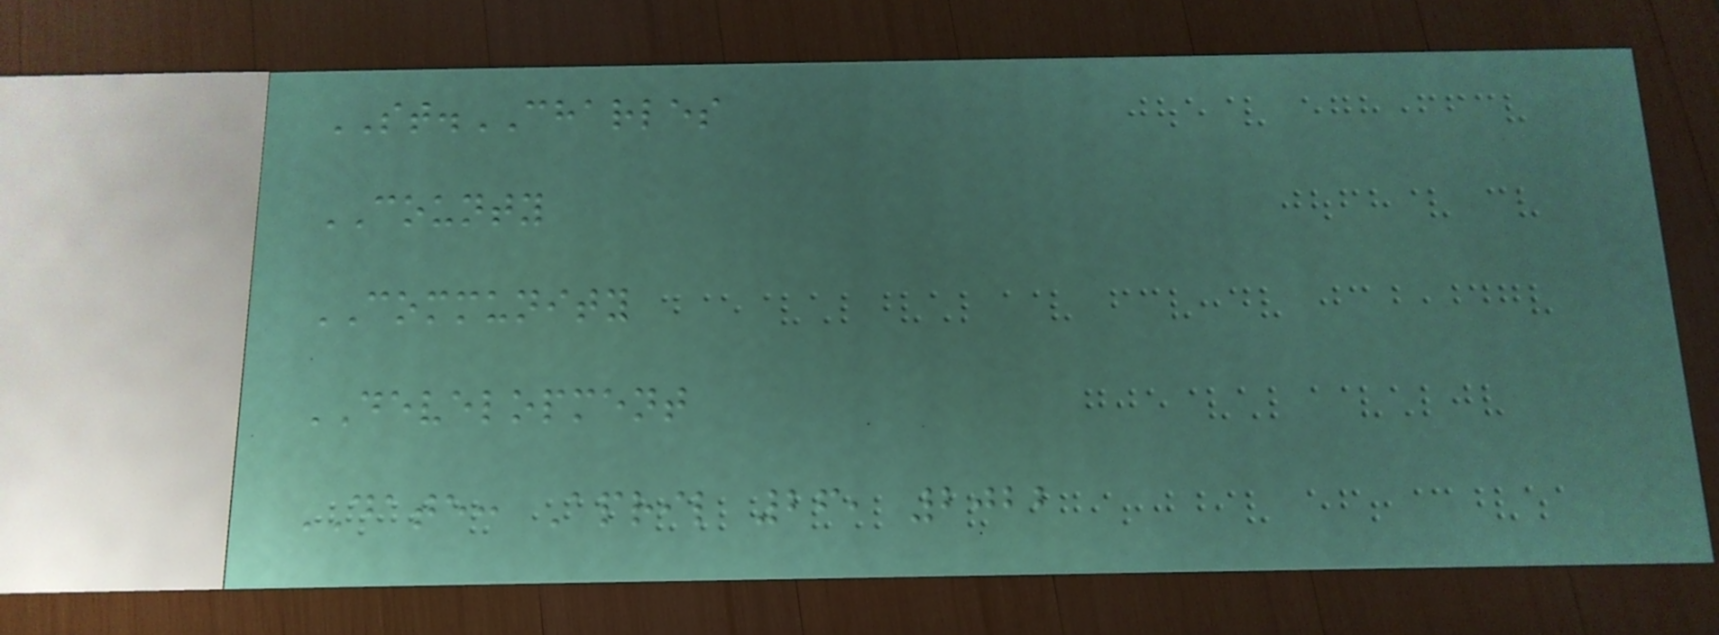ST.CHARLES
COUNTY
COMMUNITY
DEVELOPMENT
DATE: April 26, 2022
